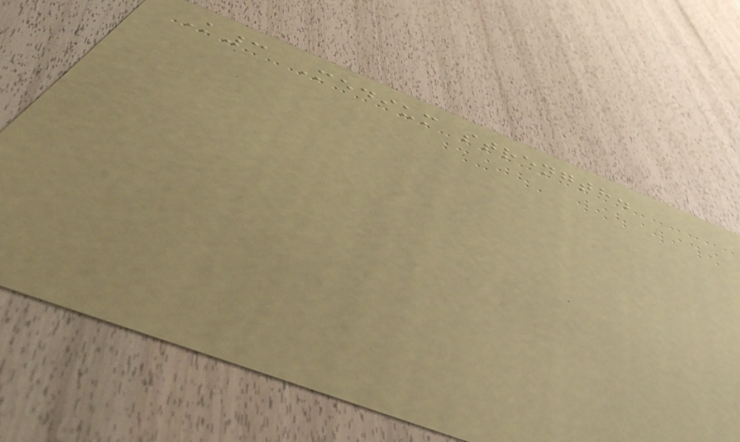K3 Medium strength.
